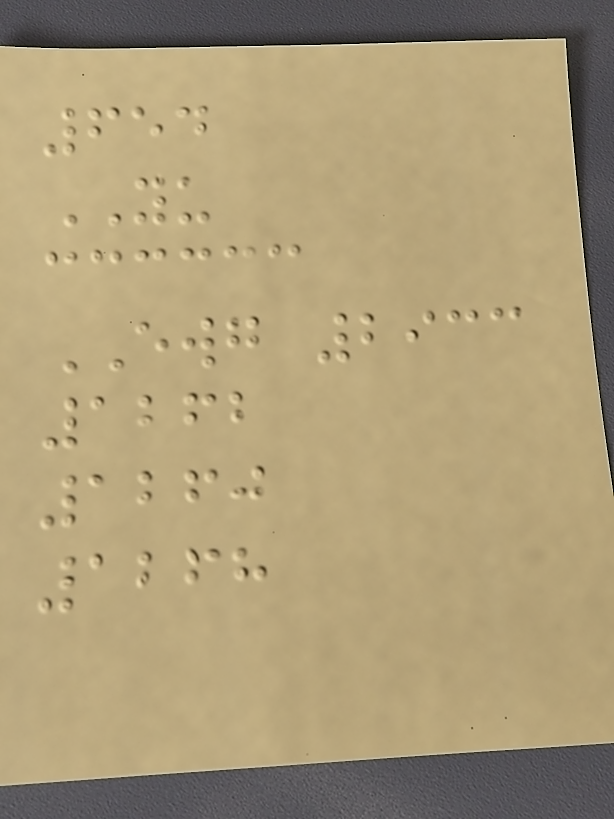654
YU
EWG 2933
1262
1260
1268
